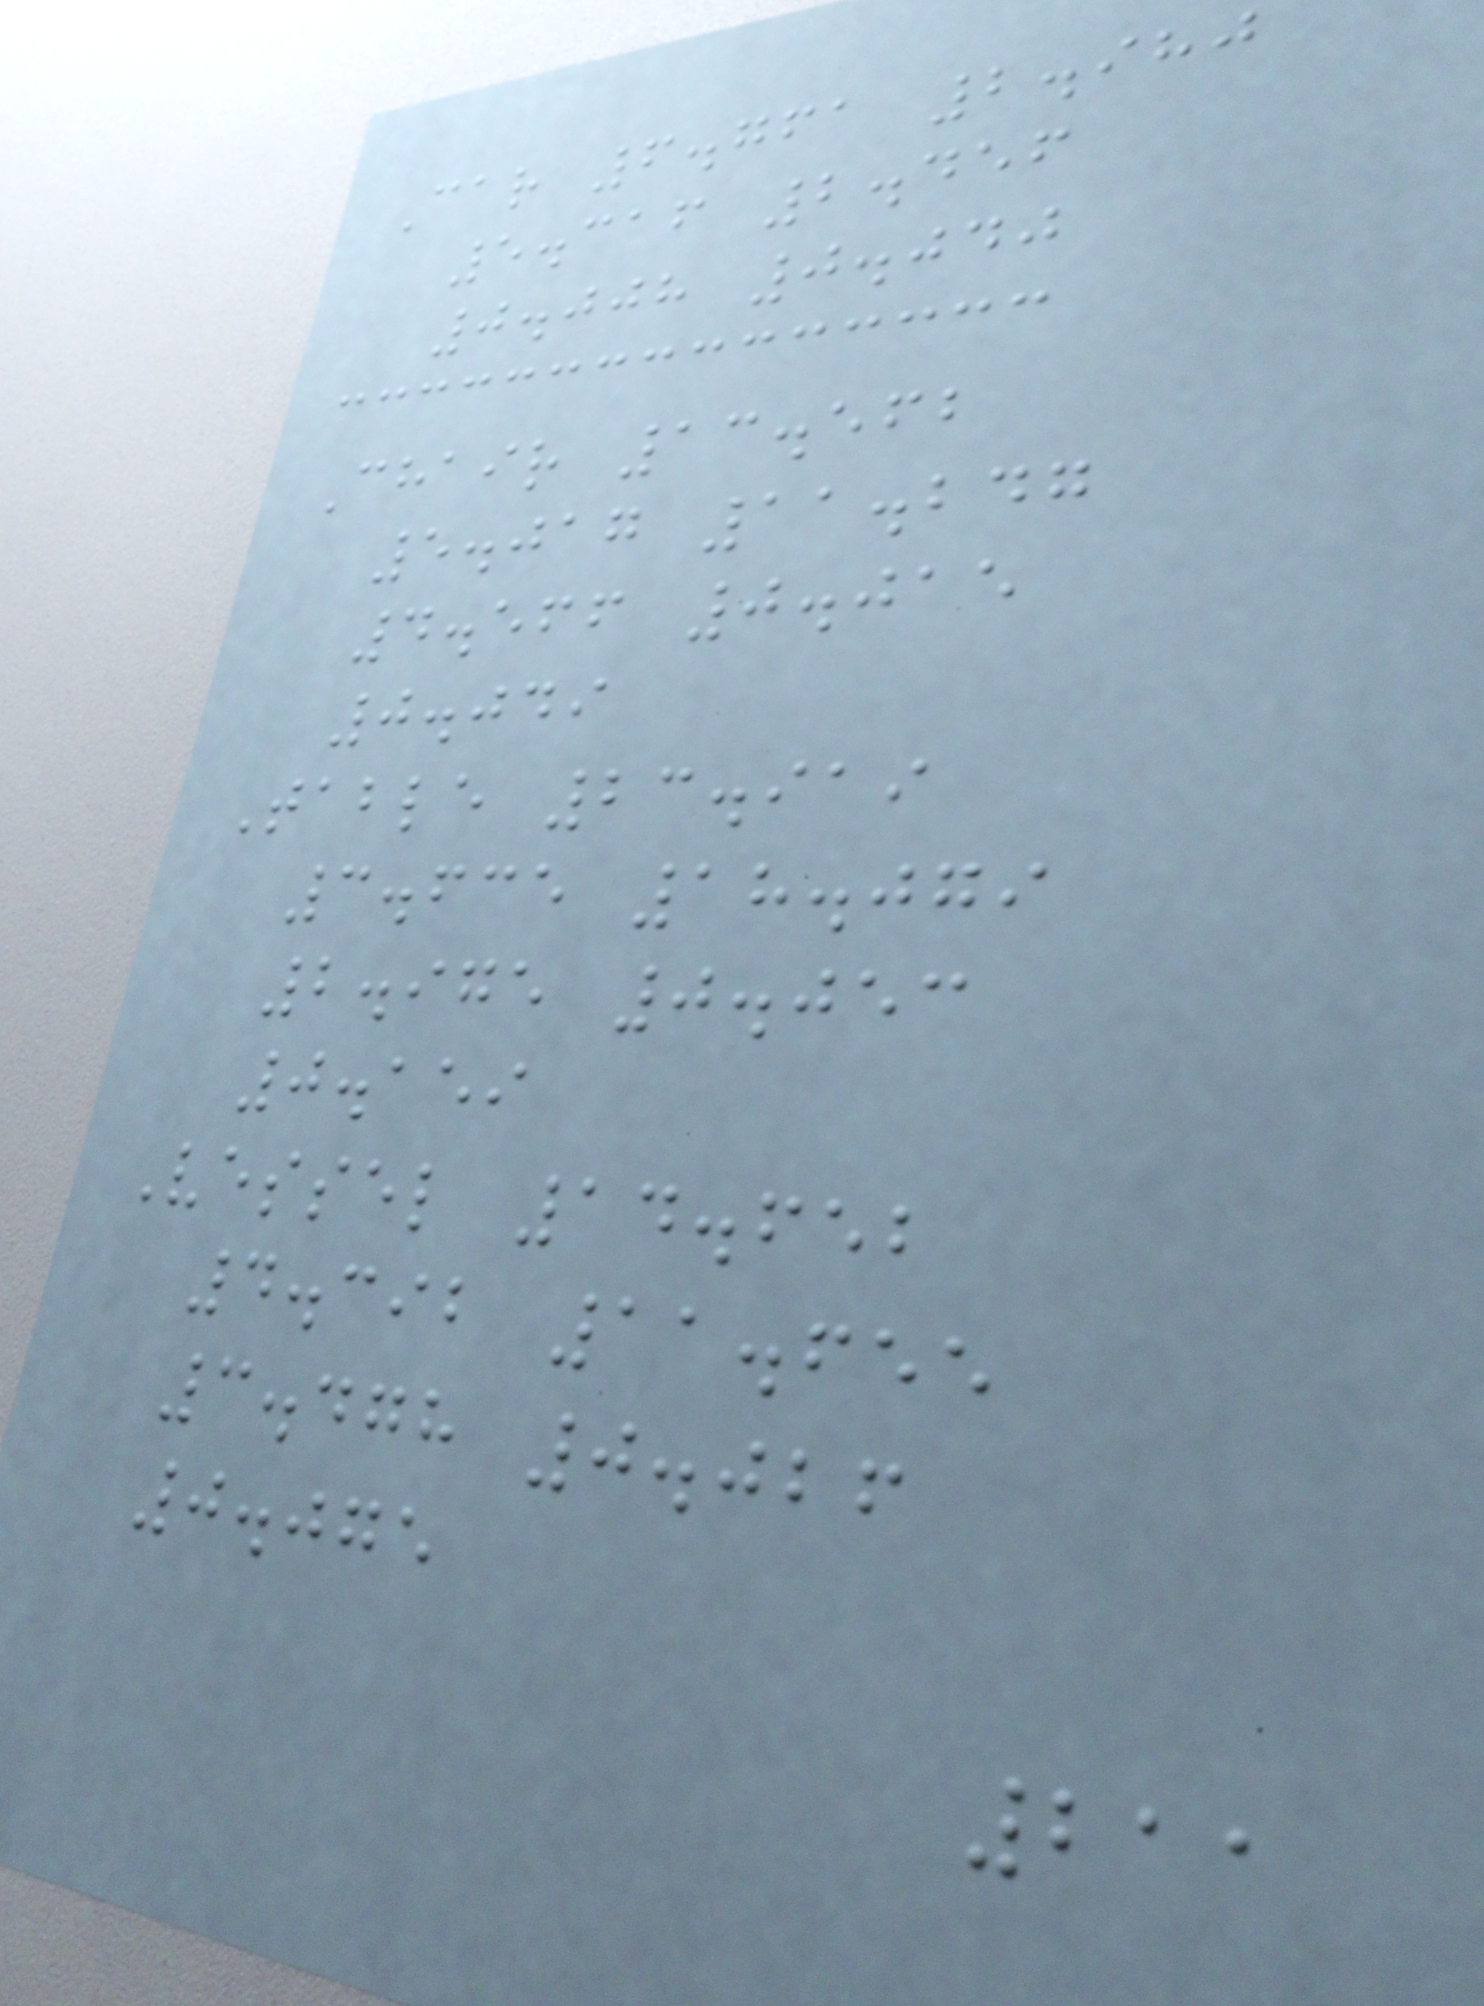Car 6.761 2.980
5.316 2.456
0.008 0.040
Chair 13.562
5.017 11.247
4.566 0.015
0.049
Table 23.919
3.635 18.079
2.975 0.053
0.159
Vessel 14.652
4.392 11.655
3.478 0.026
0.075
211
